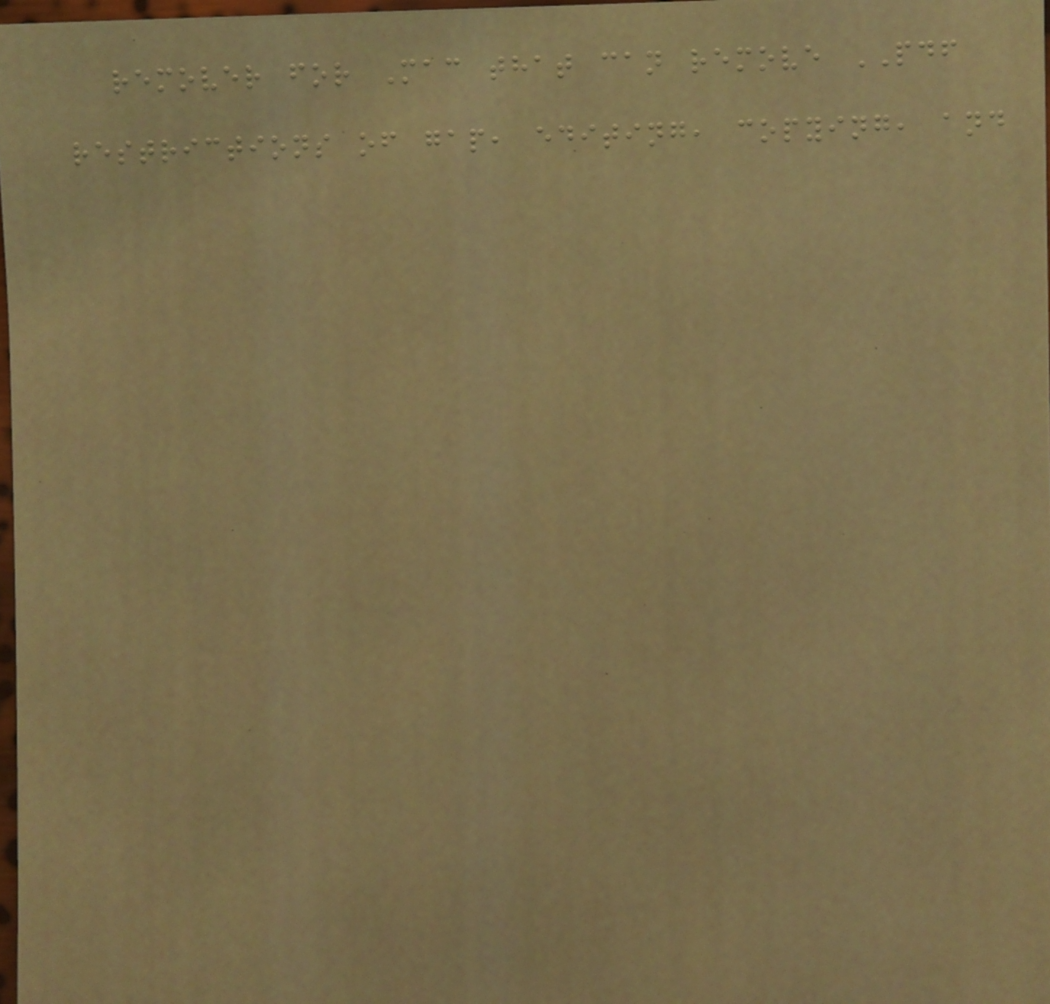remover for Mac that can remove PDF
restrictions of gap, editing, copying, and
